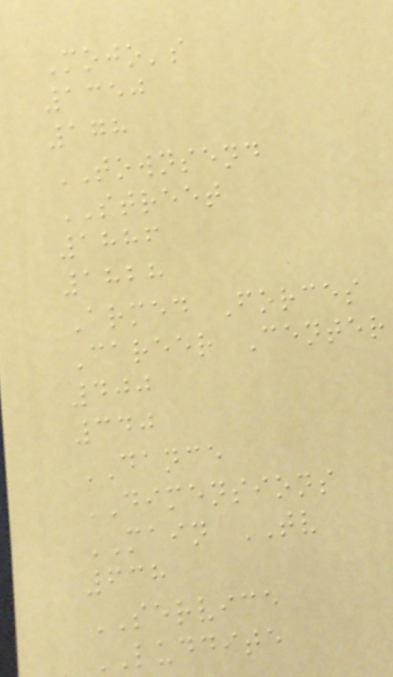Mojo's
1350
178
TOWNSEND
STREET
1886
1828
Armed Forces
Career Center
400
340
DANCE
DIMENSIONS
MAIN TV
638
SERVICE
LUDDITE
